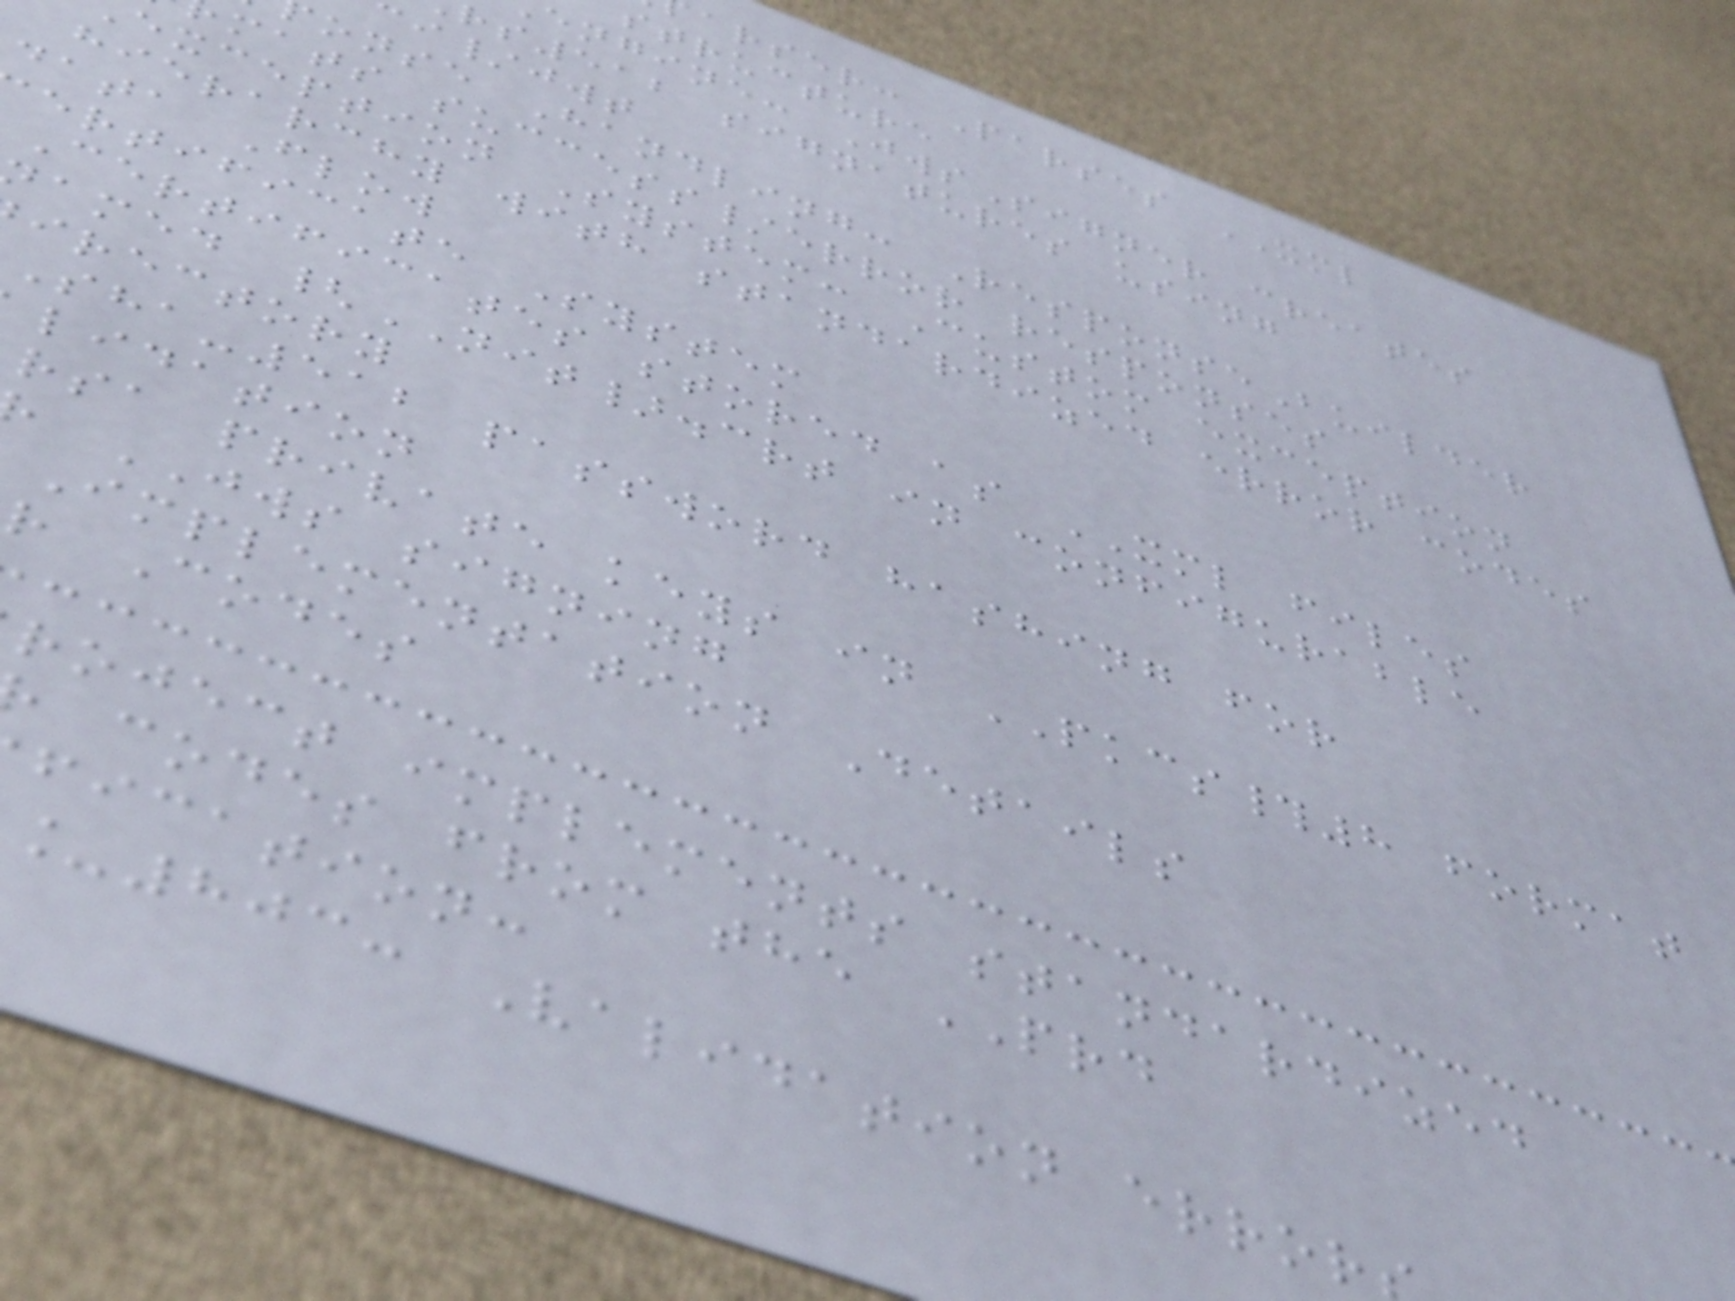arser: Parses XML
structure
engine: JwsSigner creates
rs512 signatures using
i/jwt
onse Handling: ResponseBuilder
mats success/error responses
exception System: Custom exception
hierarchy with standardized error codes
data Flow
ertificate System
Certificates stored as XML files
amed {NIT}.crt in configurable
irectory
sha-512 password hashing for
lidation
rsa private keys in PKCS#8 format
JWS signing
Implementation Details
r Codes
roject implements standardized
codes from the PRD
fication:
_803: Validation error
